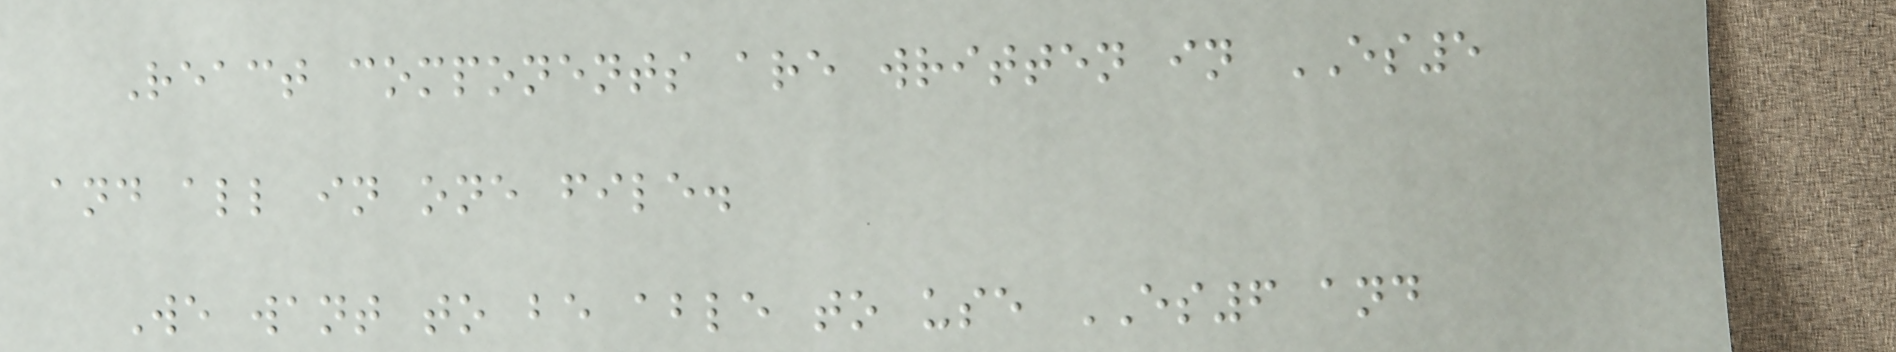React components are written in ES5
and all in one file.
We want to be able to use ES6 and
